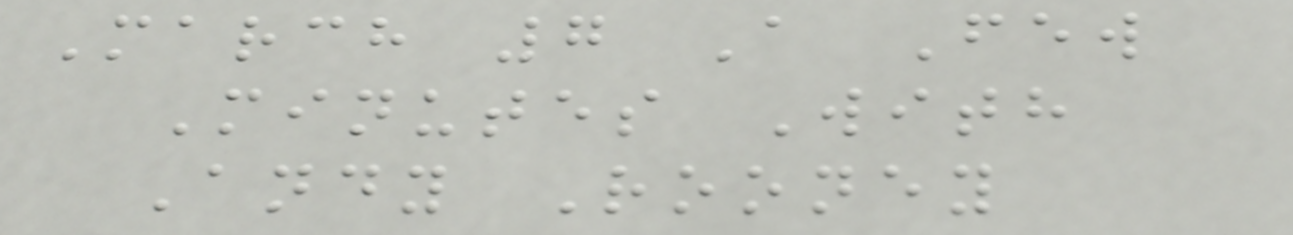March 7 A Few
Minutes With
Andy Rooney
